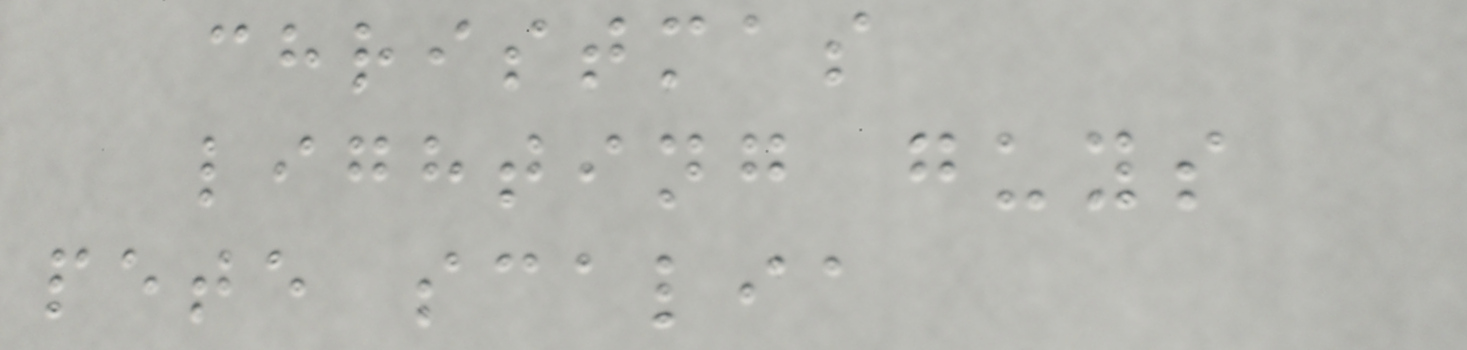christmas
lighting guys
pete scalia
